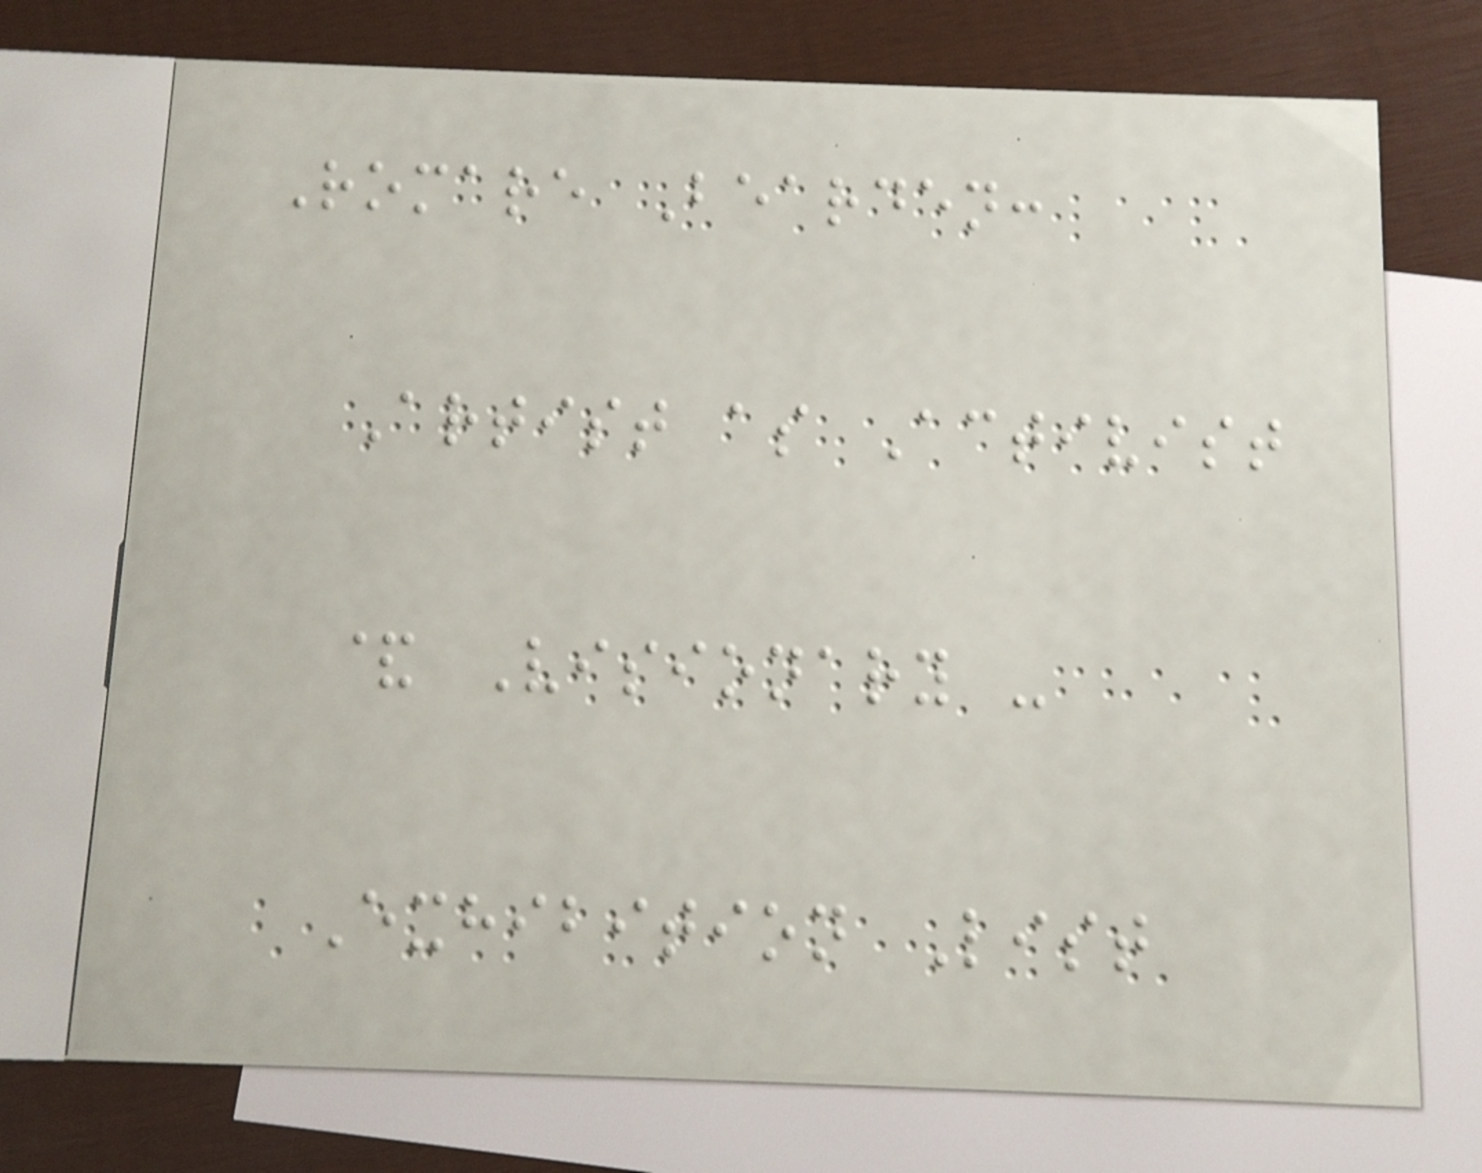Romare Bearden:
Artist as Activist
& Visionary -
Exhibition List
